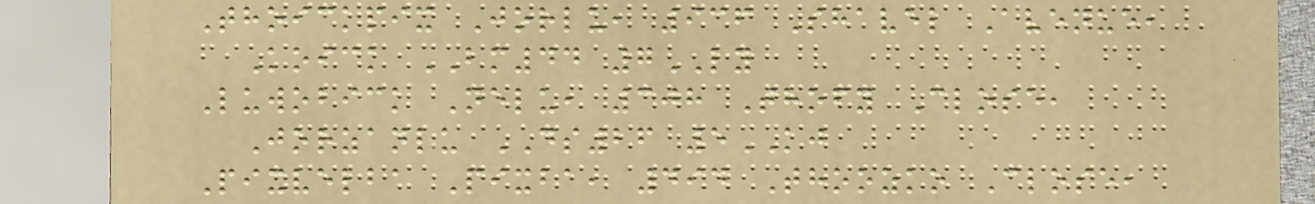Thoickpix Jorlu, 936 Shavel Avenue,
Koick BM44 7LY
Luwobick Nelu, 308 Thofy Close,
Jorzanlu DS26 5KJ
Pixvelba Pixba, 494 Thoozko Close,
